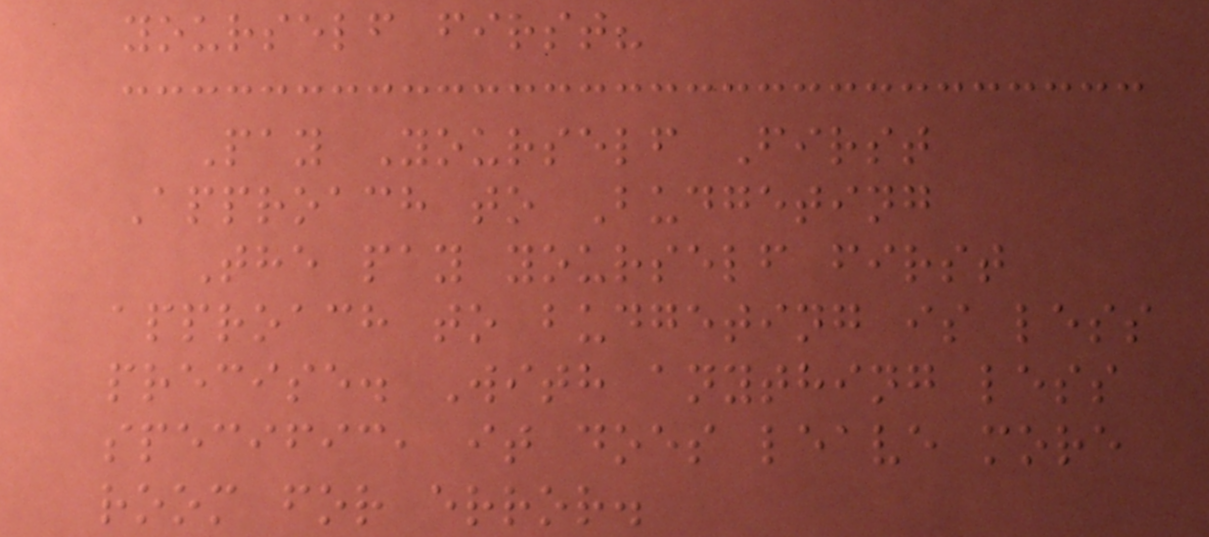yourself first?
Pay Yourself First
Approach to Budgeting
The pay yourself first
approach to budgeting is less
precise. With anything less
specific, it does leave more
room for error.
